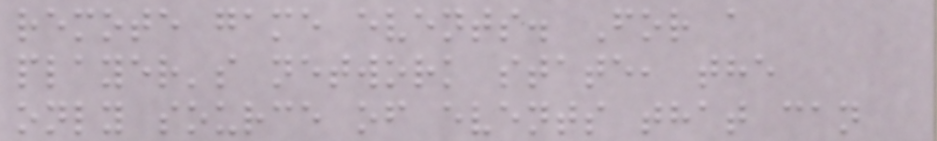remote game events. For a
player's network state, the
only source of events that can
